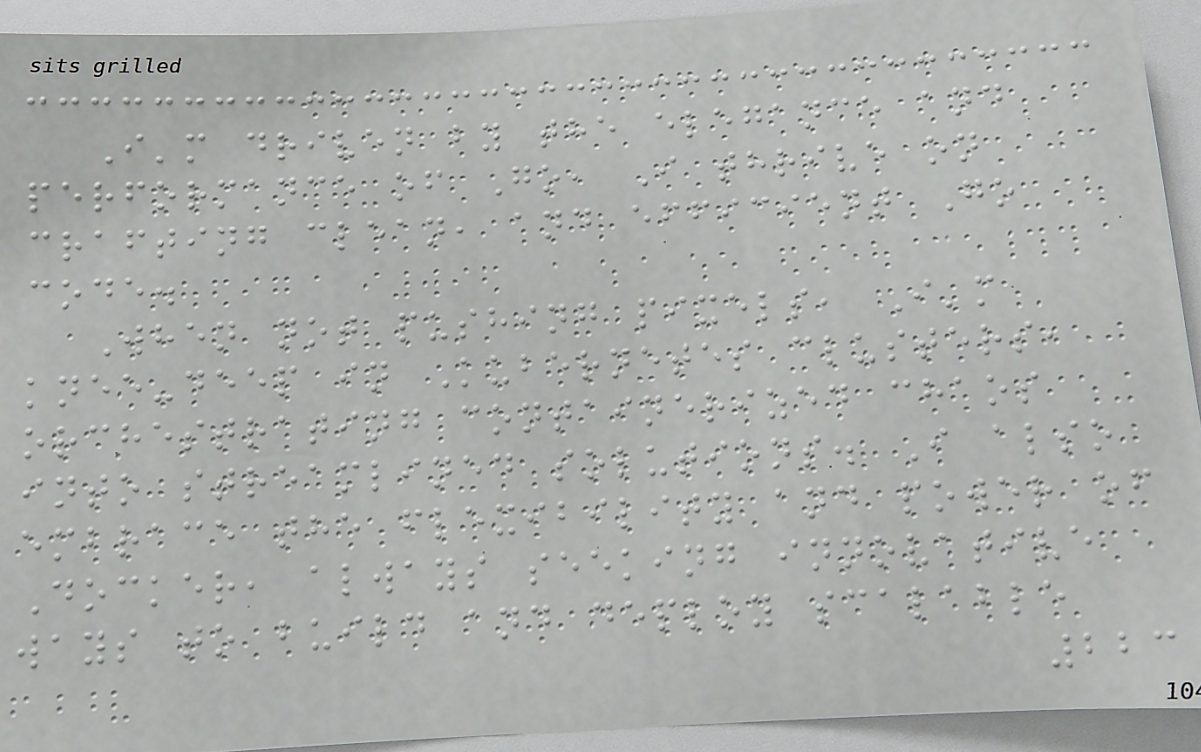I'm driven by the elegance and
performance of Go, I thrive on
crafting clean, and efficient Go
code.
When not pushing pixels, I'm
knee-deep in Kubernetes clusters,
orchestrating containerized chaos
into streamlined solutions. I also
embrace the flexibility and power of
Docker, always seeking innovative
ways to build and deploy scalable
223
